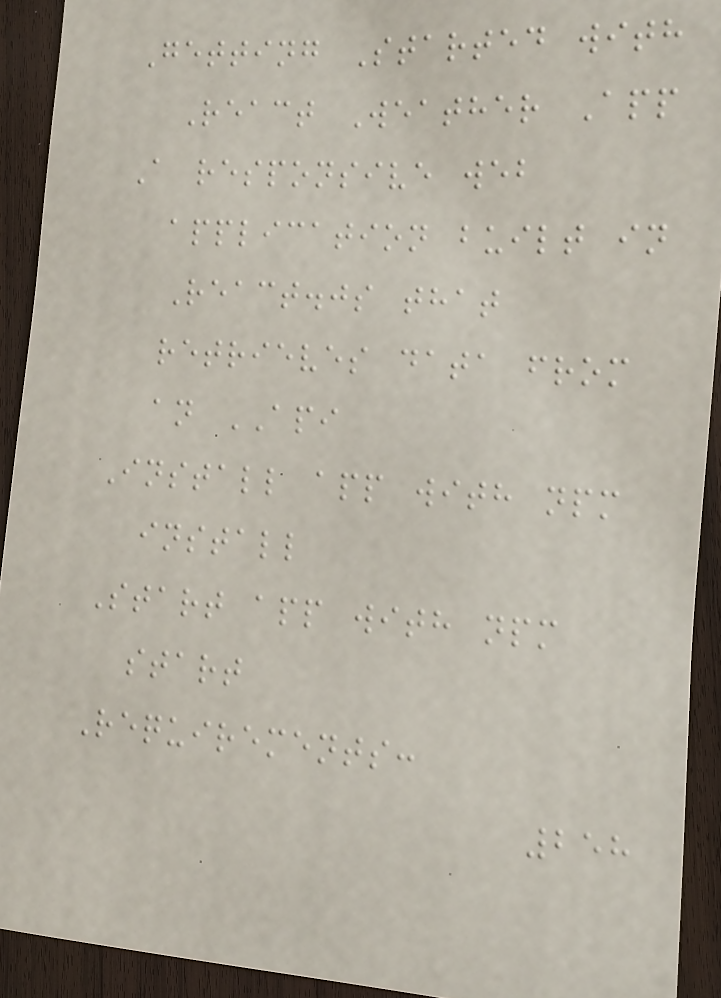Getting Started with
React Weather App
A responsive web
application built in
React.js that
retrieves data from
an API
Install app with npm
install
Start app with npm
start
Requirements:
258
